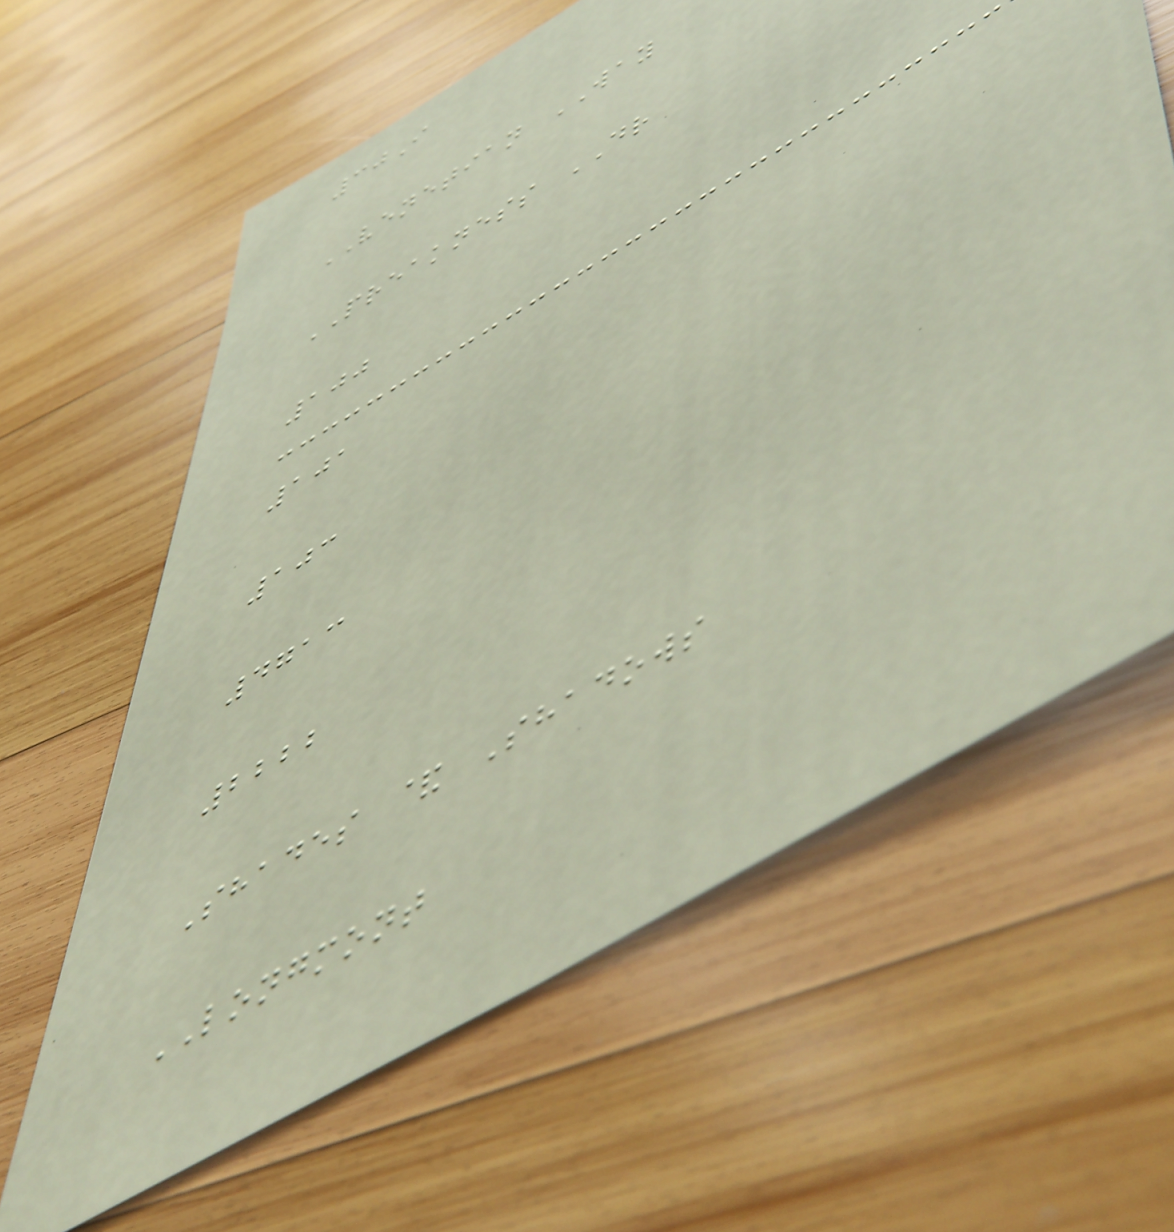30I
VENETIAN WAY
PREAKNESS DR
100
101
103
4713
2222
Shades & Shadows
LONGMONT
